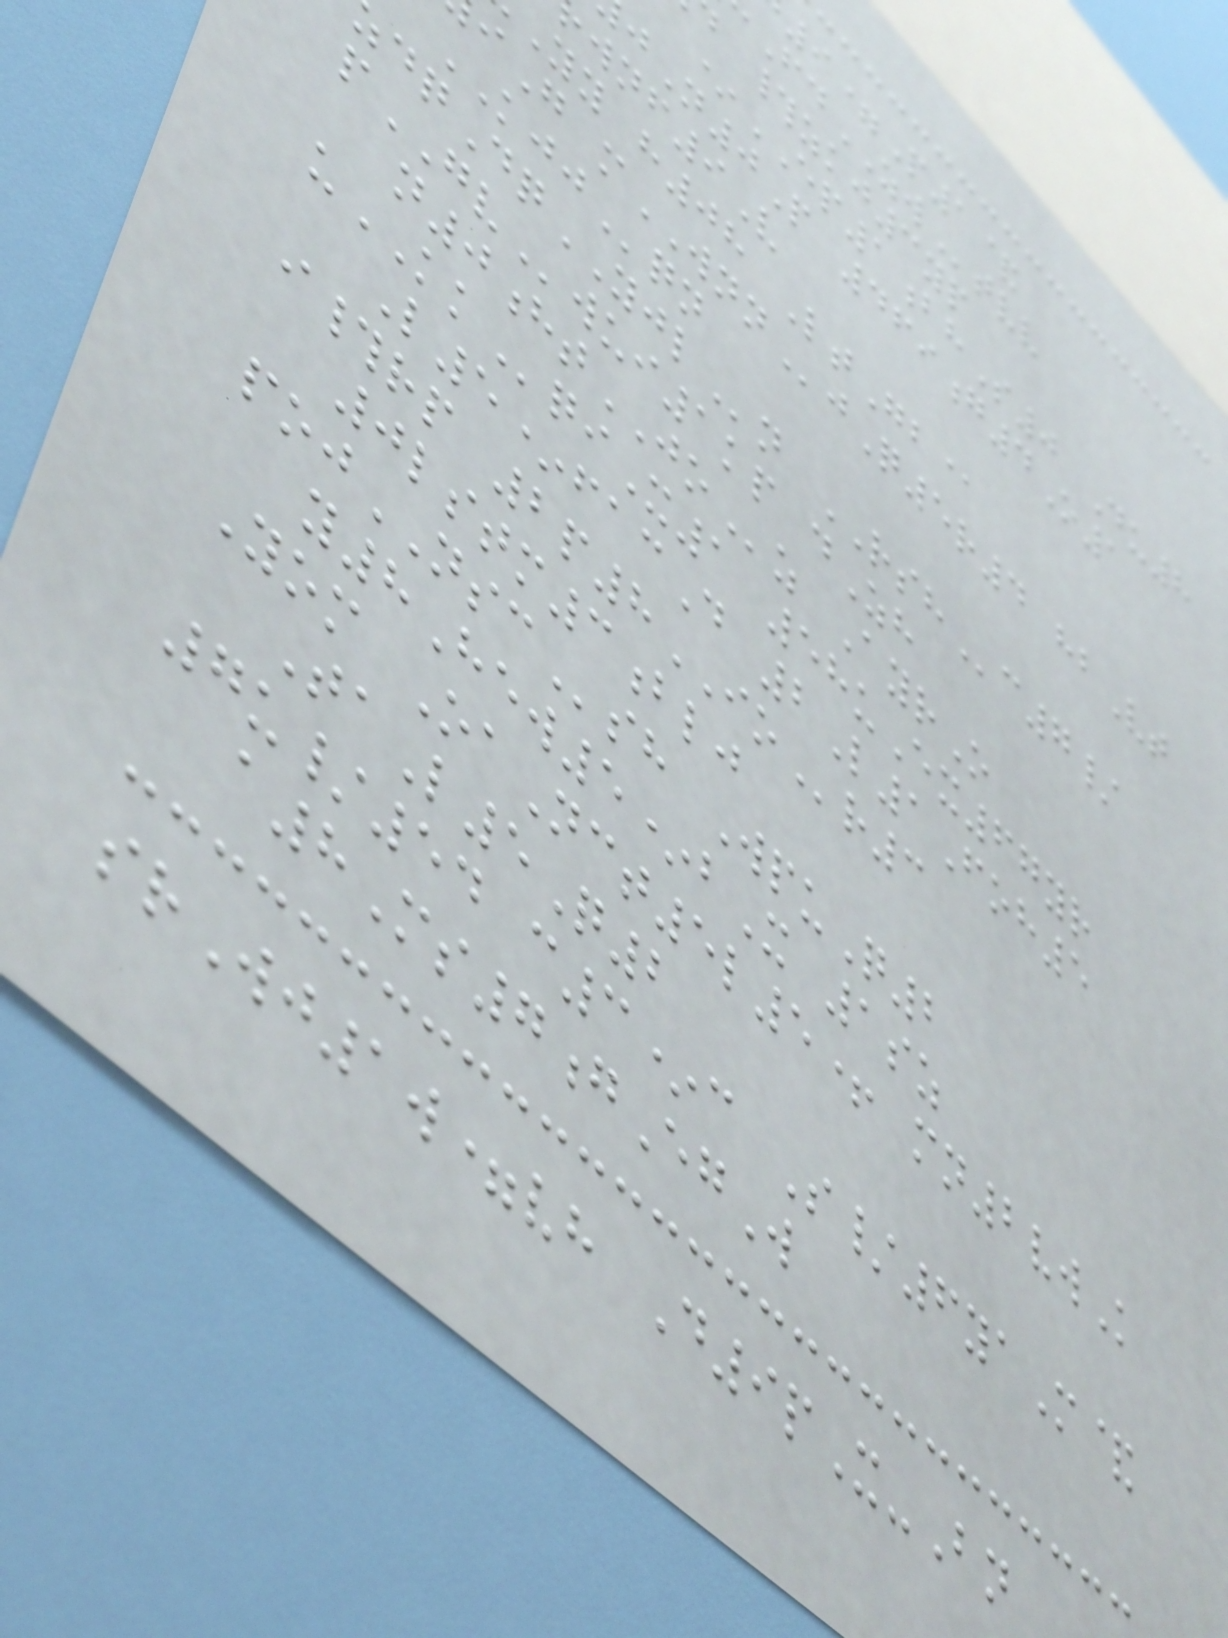9=P1&
FdZWtvv
#zkj3yp
*EP1bhS0 Du8
N0P 469g4O1
wnf9V
Yy h08 LtGb@
G mWNNjQ5r4 hbVt
KJJqn
dqDqYJLn RSHc7/
pGVwui1kp dZh
n0htJOz AyrO
uKKqiX1 58uEx67yr
L5*facD 2L1Foh5
i#rp 2p8IOr3
0lstm3blj
pojNSCsh WpuQ2
y8Hew5*bX 1sz
Yom OaNct5l5+ mn2vwK
TaL5Q2
7u/54 c3*c S/6yaM&
a8Ms7gEgW
srWj1w=vh D9pX-Bn
